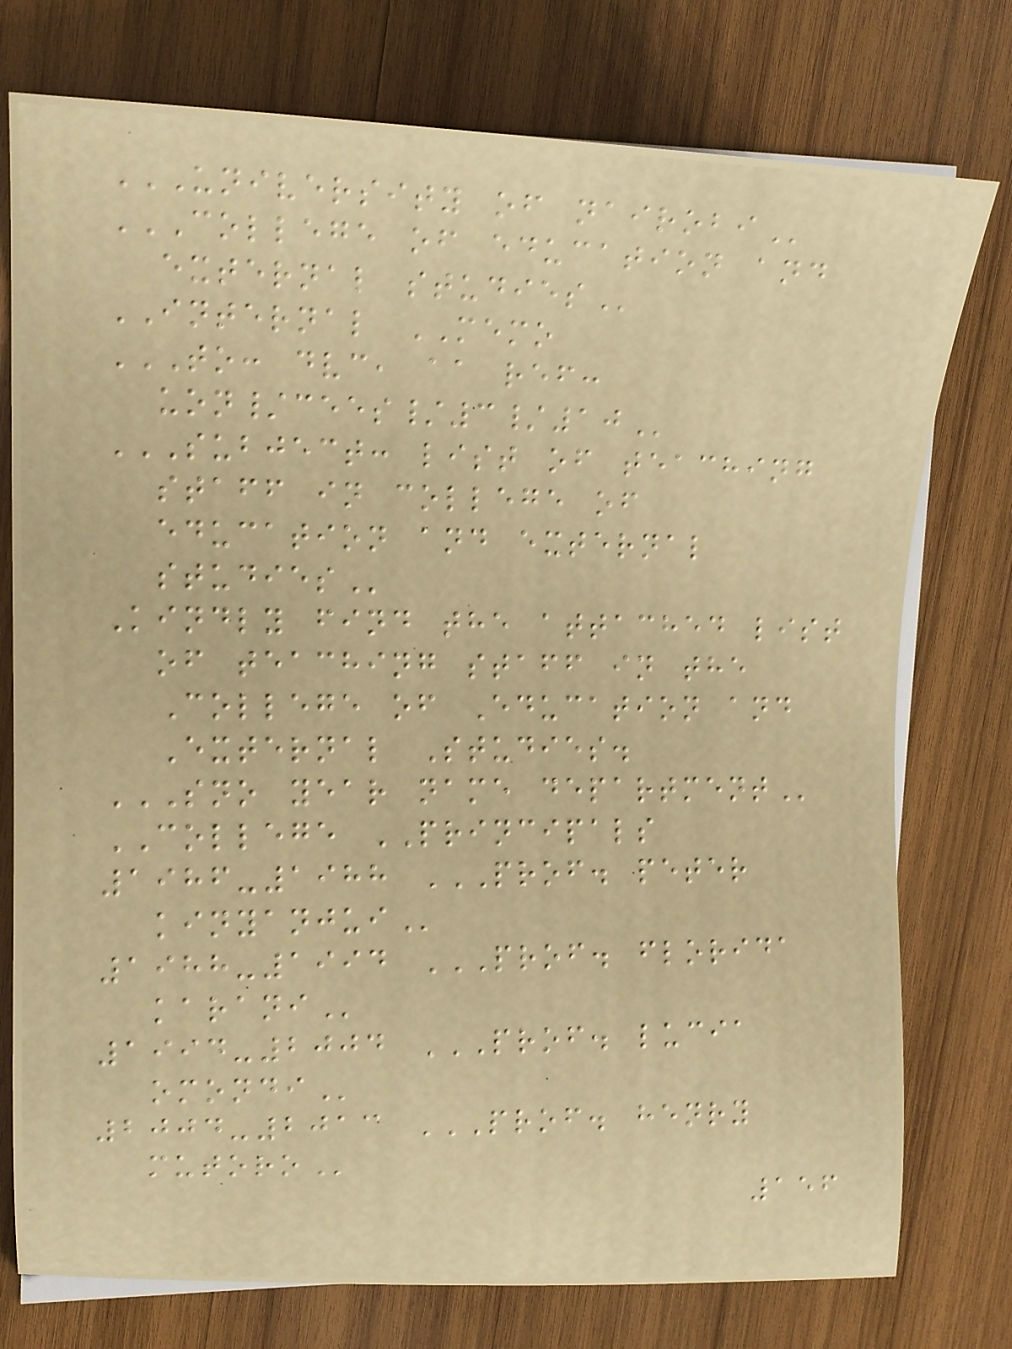UNIVERSITY OF NAIROBI
COLLEGE OF EDUCATION AND
EXTERNAL STUDIES
INTERNAL MEMO
TO: DVC, AA REF:
UON/CEES/3/10
SUBJECT: LIST OF TEACHING
STAFF IN COLLEGE OF
EDUCATION AND EXTERNAL
STUDIES
Kindly find the attached list
of teaching staff in the
College of Education and
External Studies.
SNO YEAR NAME DEPARTMENT
COLLEGE PRINCIPALS
1986-1988 PROF. PETER
KINYANJUI
1988-1994 PROF. FLORIDA
KARANI
1994-2004 PROF. LUCIA
OMONDI
2004-2013 PROF. HENRY
MUTORO
156
